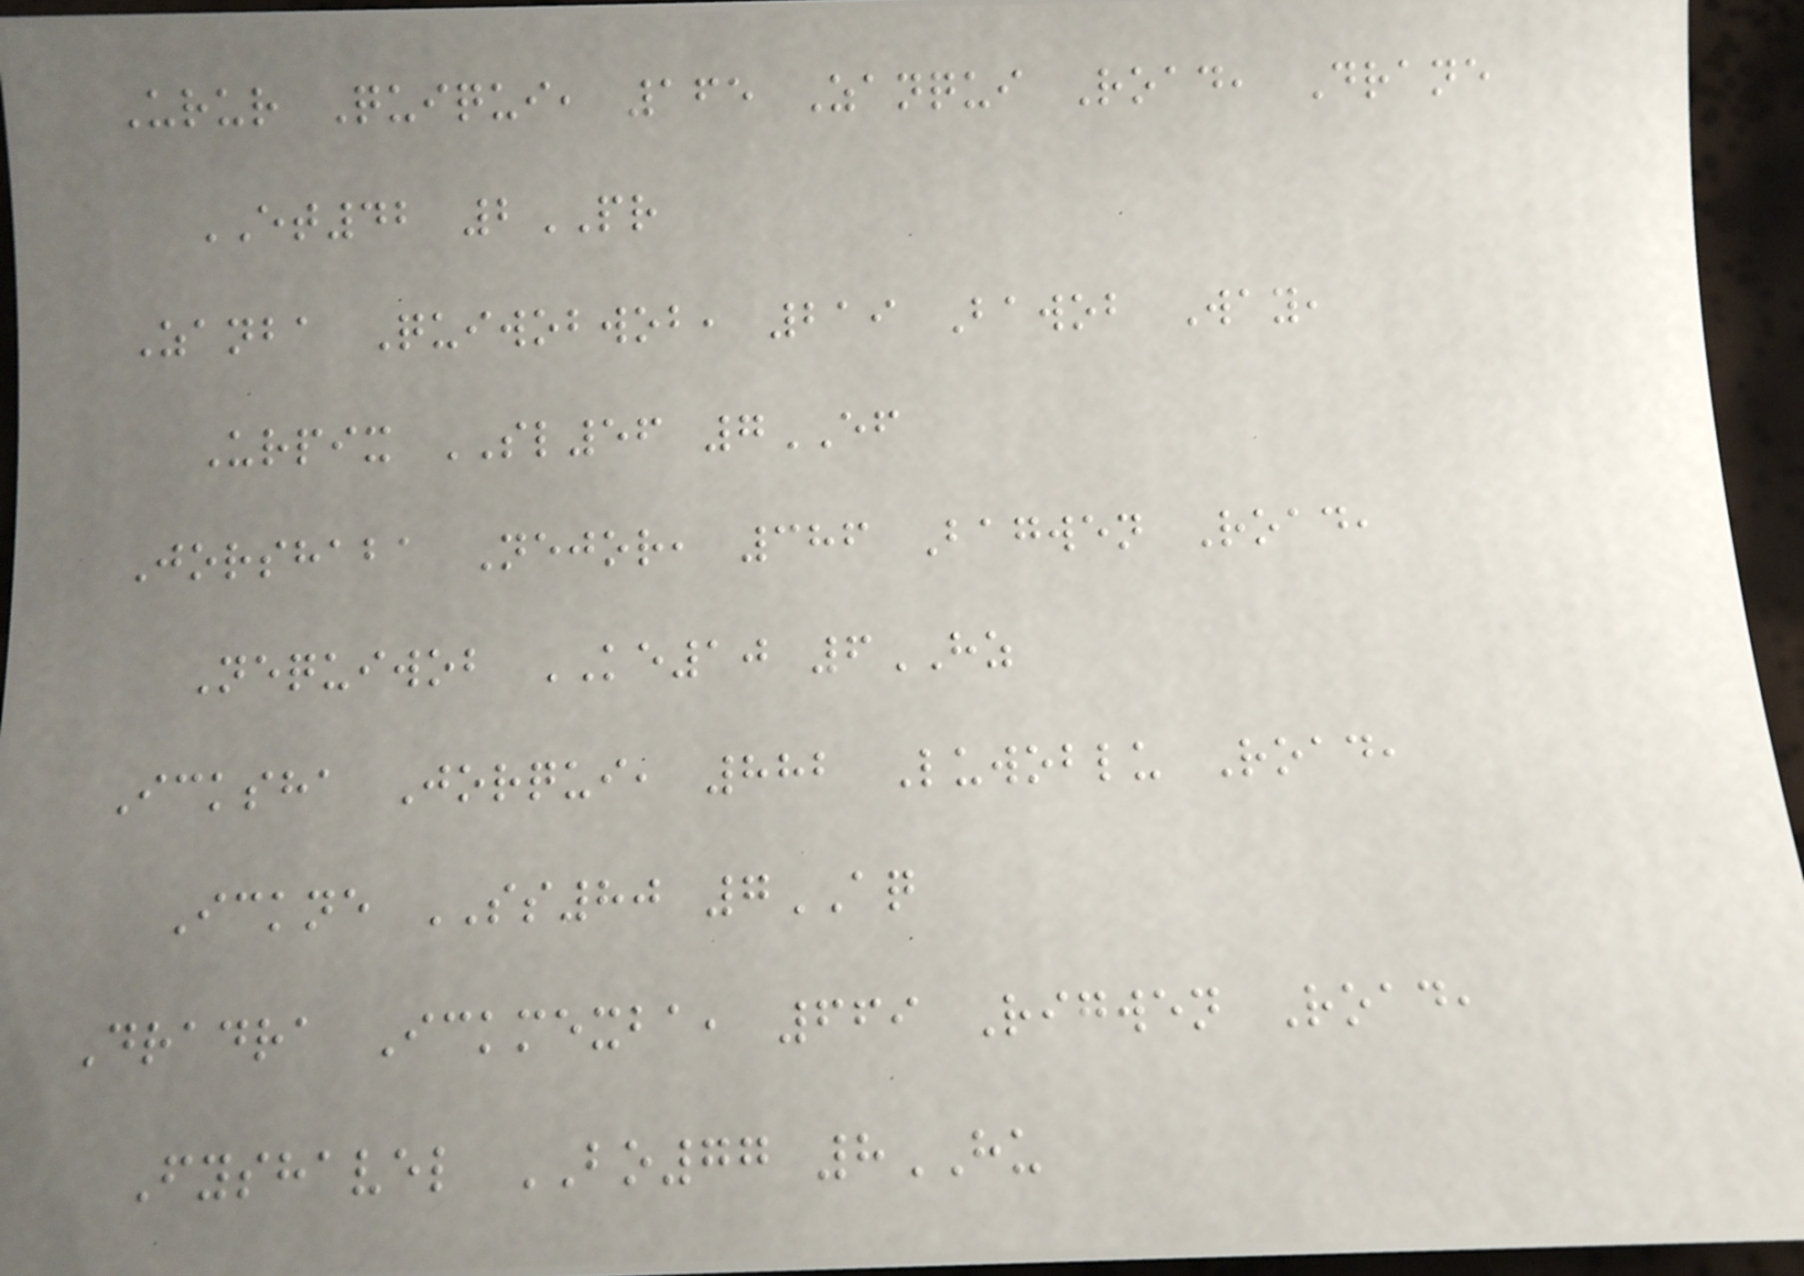Urur Quiqui, 165 Zanqui Road, Drane
ET42 2PR
Zanba Quiwobwob, 219 Bawob Way,
Urpix SL56 7EF
Jorshaba Nejor, 386 Bagwen Road,
Nequiwob KE10 6HZ
Icksha Jorqui, 882 Luwoblu Road,
Ickne SS80 7AQ
Dradra Ickmexba, 669 Rigwen Road,
Fyshavel BO77 8HU
